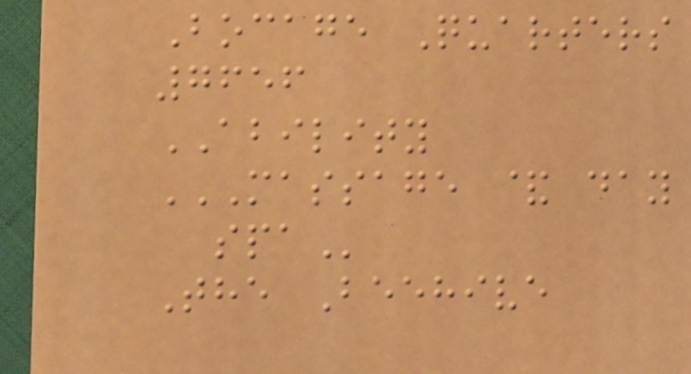Bocage Quarters
7656
ABILITY
MASSAGE & DAY
SPA
The Beehive
